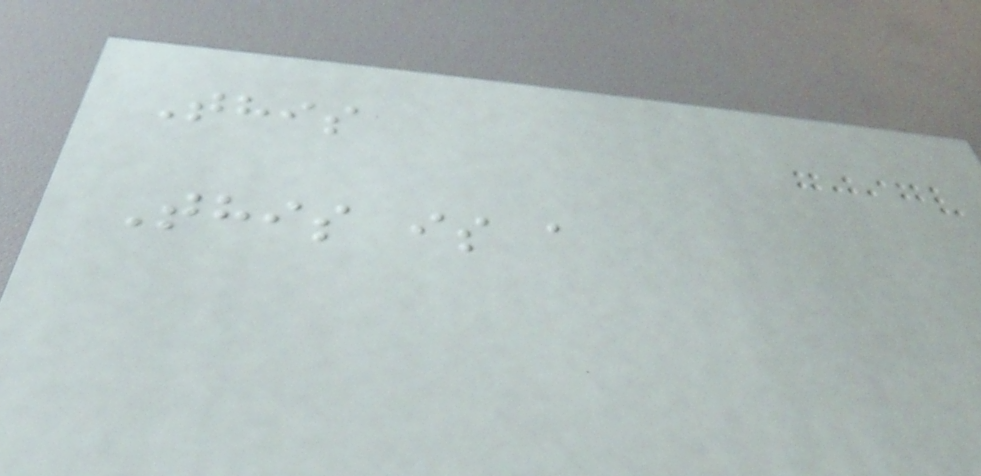This
This is a
